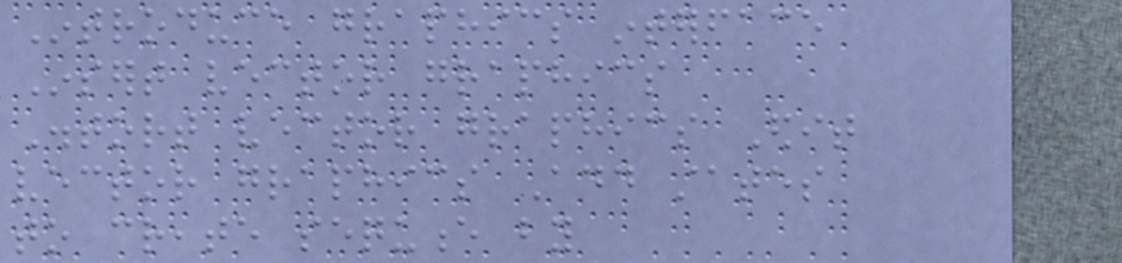Introduce graphics interface
Insert vector graphics
Distort vector graphics Edit
vector graphics Add states
to create sequence by
